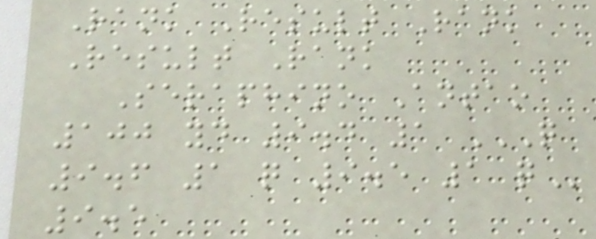Rank Result Rank
Result Rank
Seraphino Antao
100 yd 9.4 1 Q
9.6 1 Q 9.5 1 Q
9.5
